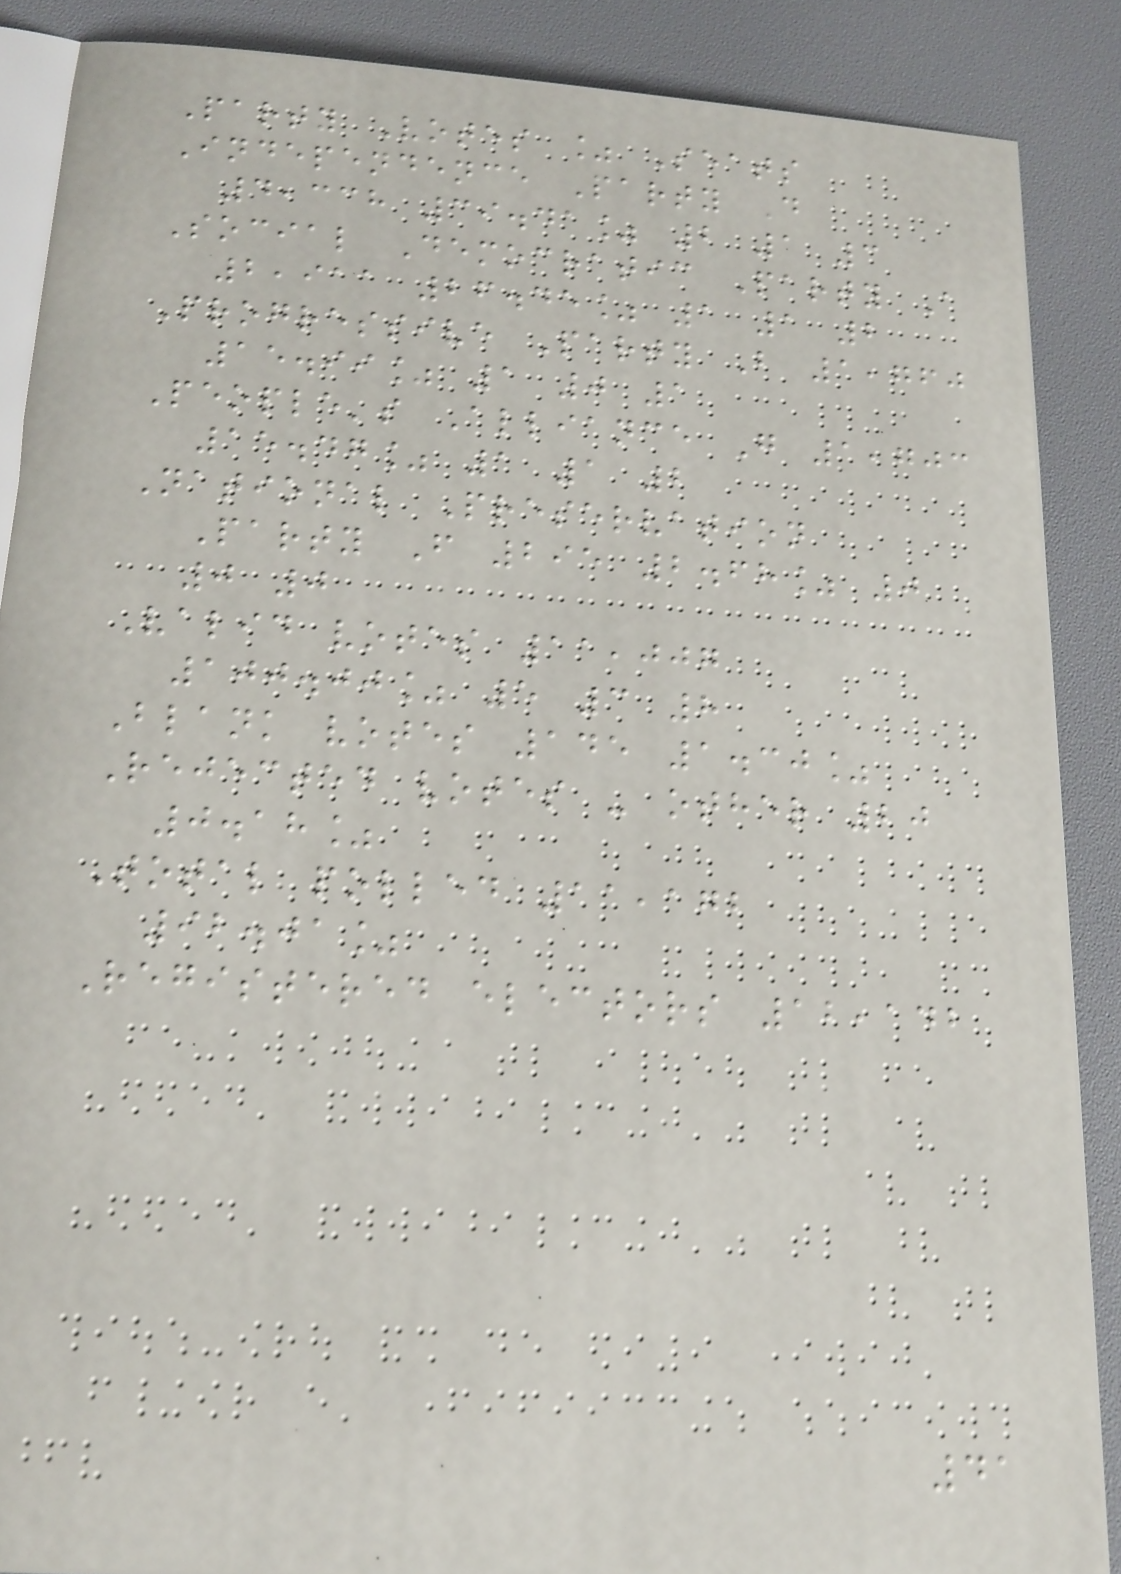Party Votes % Seats
Independence Party D
4,338 39.41% 2 1 3
Social Democratic Party A
2,911 26.45% 1 1 2
Progressive Party B 1,760
15.99% 1 0 1
People's Alliance G 1,703
15.47% 1 1 2
National Preservation
Party F 295 2.68% 0
0 0
Valid votes 11,007
100.00% 5 3 8
Blank votes 145 1.30%
Rejected votes - other 20
0.18%
Total polled 11,172
92.01%
Registered electors 12,142
41
